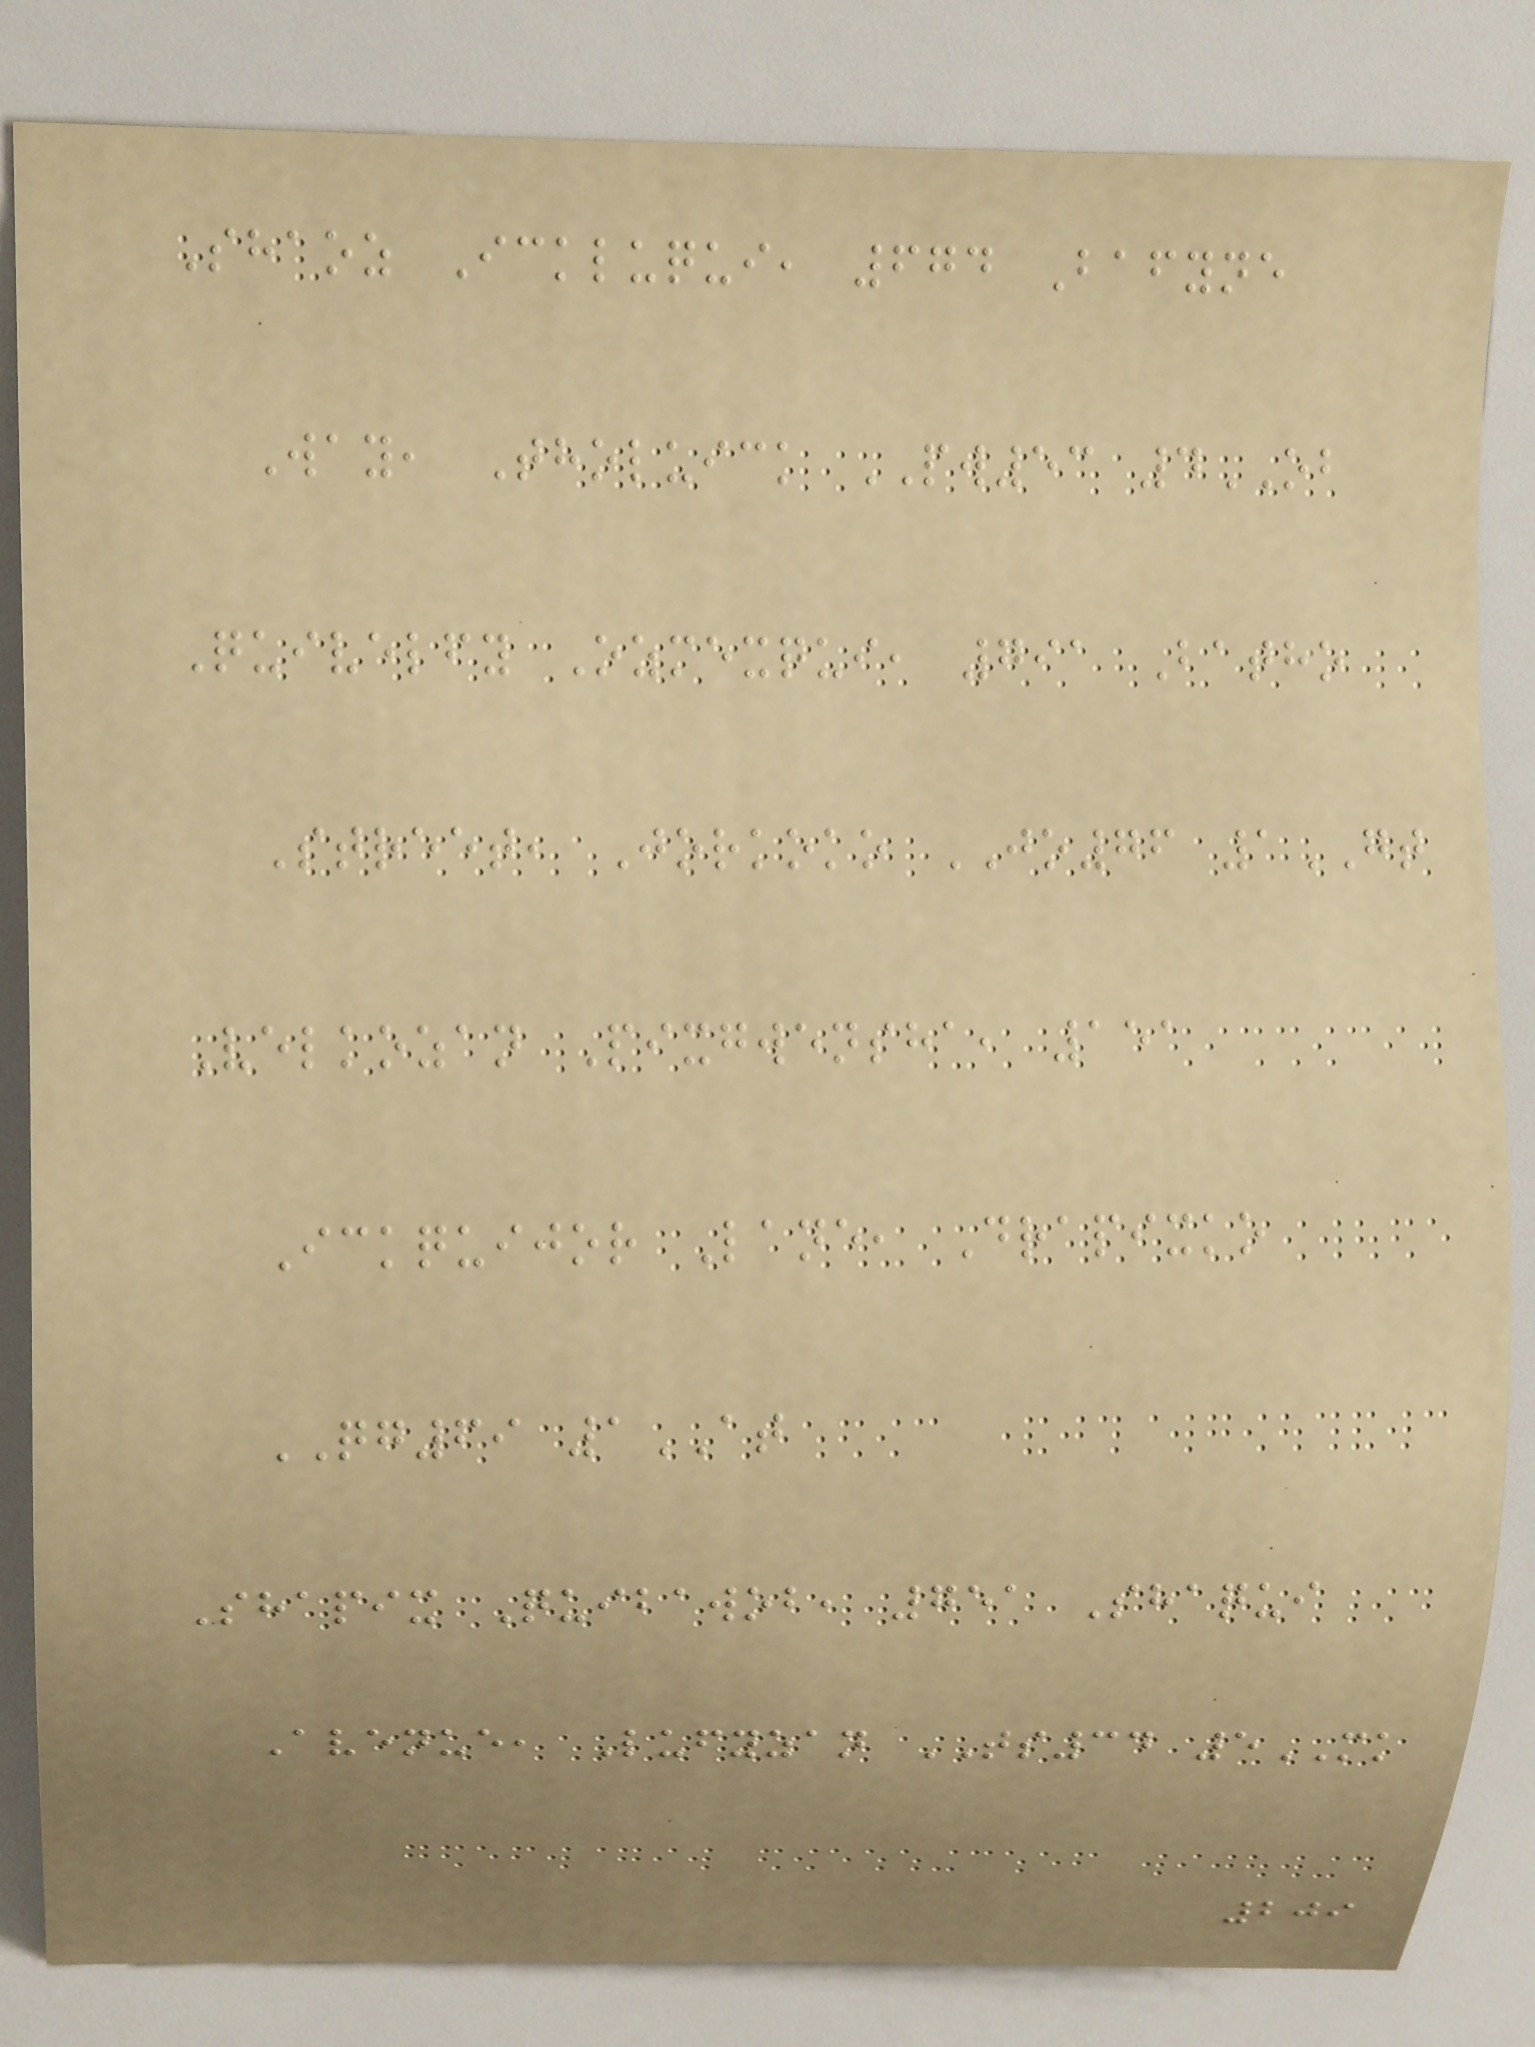Shaoz Ickluqui, 674 Bafyne
Way, Tholuick PW53 4OB
Quivelfy Ozmexqui, 791 Batho
Street, Jorkoko JO76 1GT
Velkozan Pixgwensha, 151
Ickquijor Lane, Drapixko
QG69 1AT
Shapix Quibawob, 751 Shaqui
Avenue, Lufyzan TS34 5MK
209
